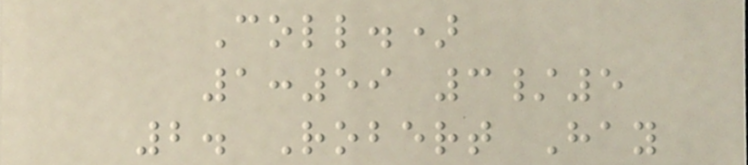Coll.)
1:59 3/5
2. Robert Hay
